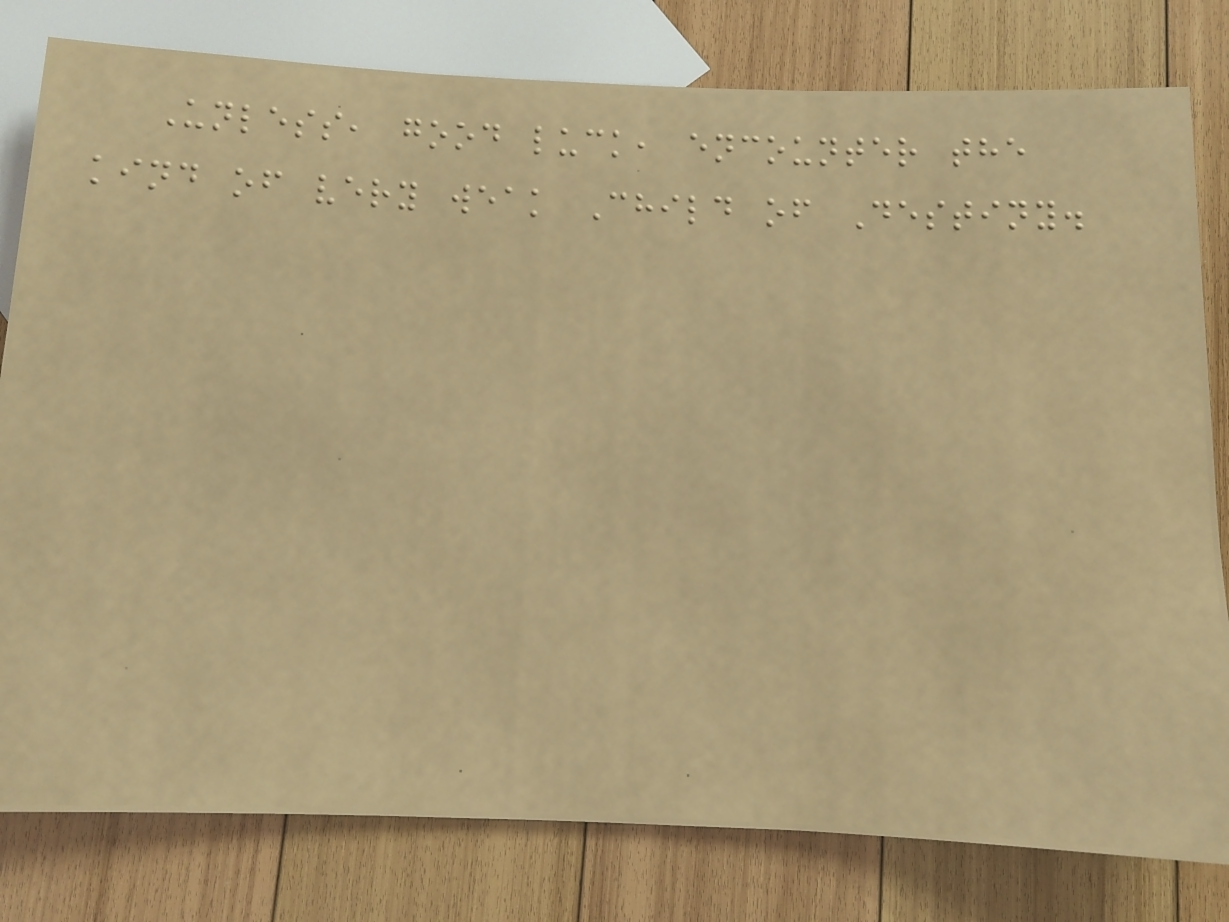Unless, good luck, encounter the
kind of very weak Child of Destiny.
